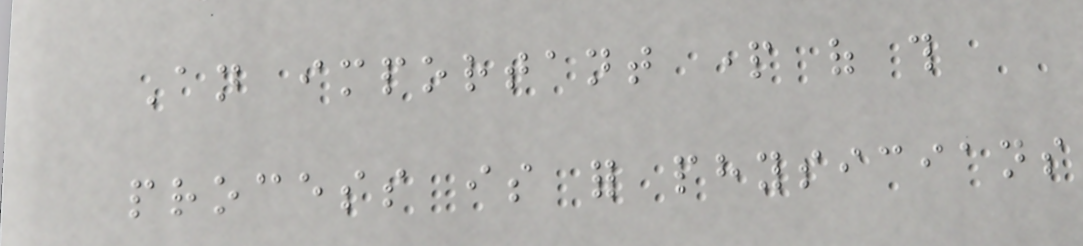An important part of this
process is for physicians
